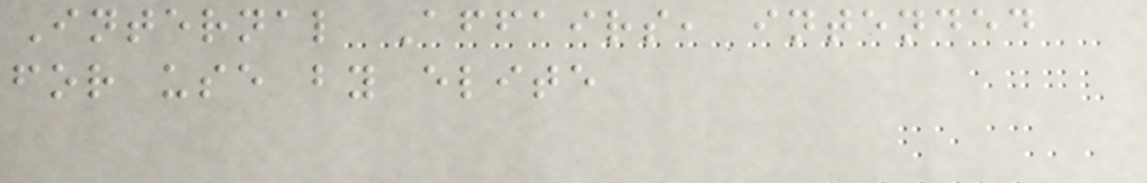Internal Affairs, intended
for use by elite
